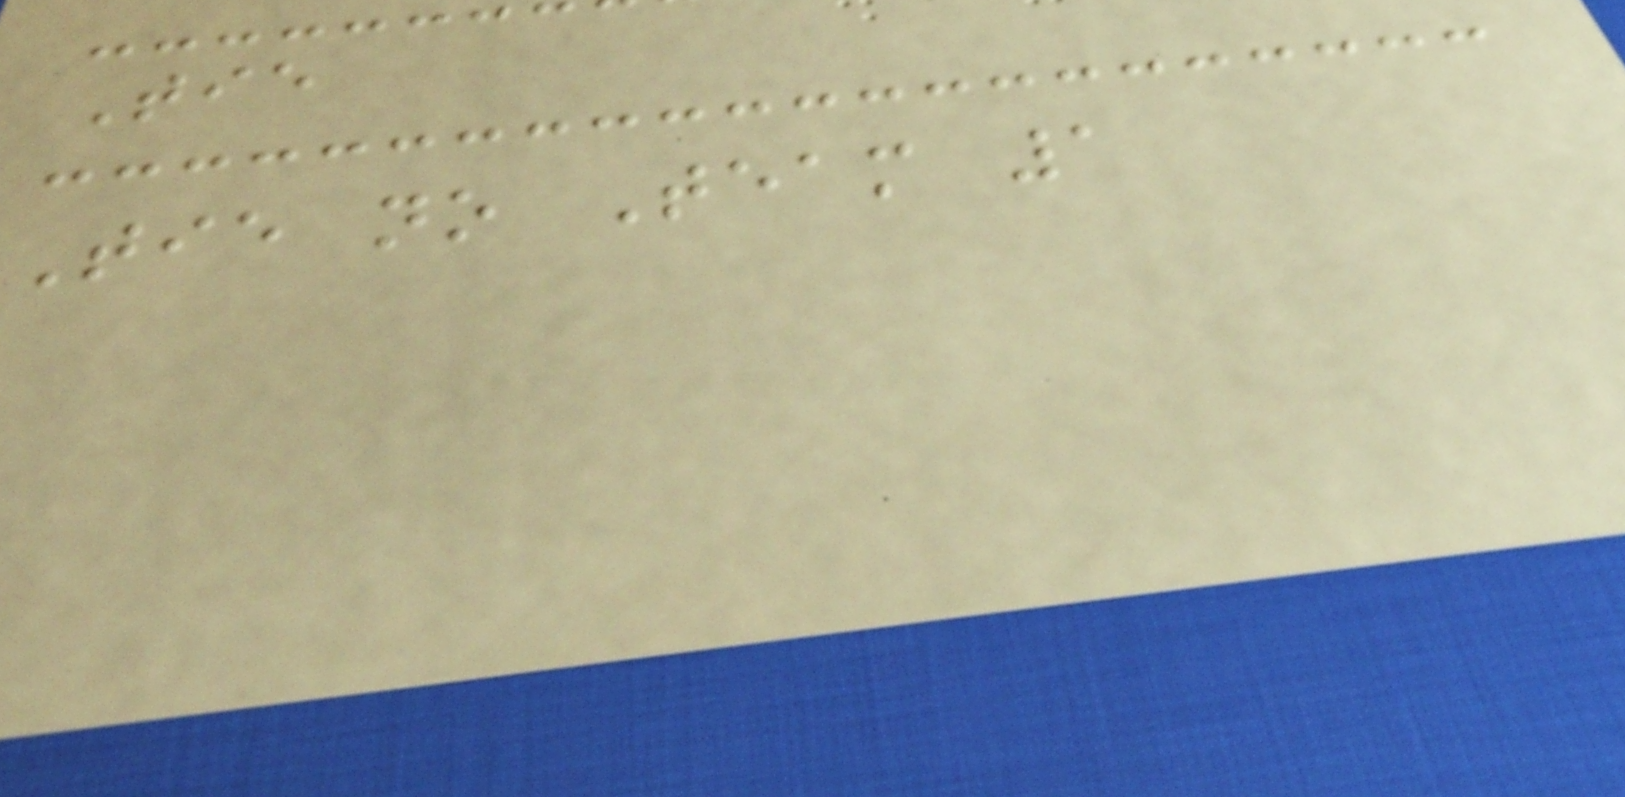Tie
Tie no Team 1
